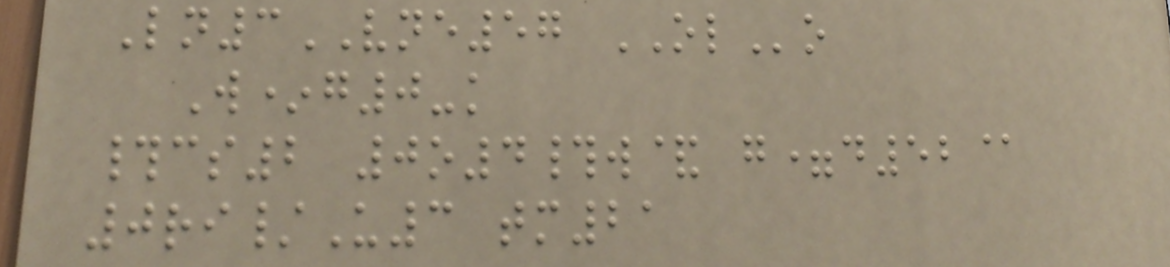Ln3VNE57 OLo
W*g0-k
#cs2 0o4#w& g=d52@
0ri/U3 tm21
